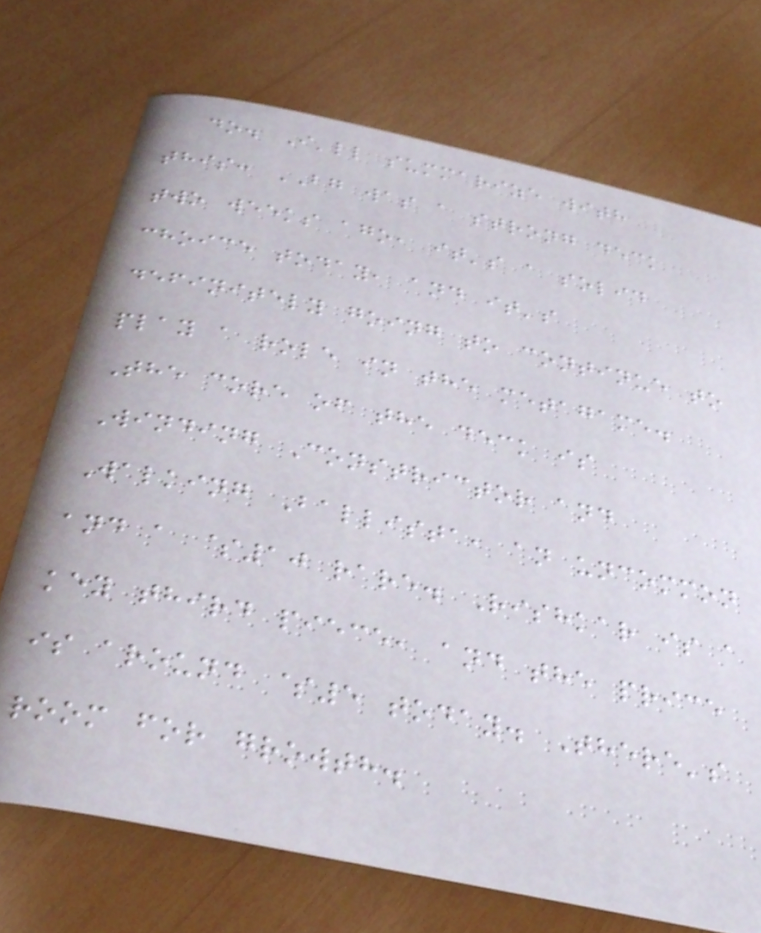do. I'll summarize with
this: BG was a strong deck
two weeks ago, it's a solid
choice today, and it's
definitely going to continue to
play a role in the metagame.
The core of the deck is
Winding Constrictor and
Walking Ballista, an uncommon
and a $10 rare. Rishkar is a
key third piece, and the price
is around $5 today. There's
room for growth.
